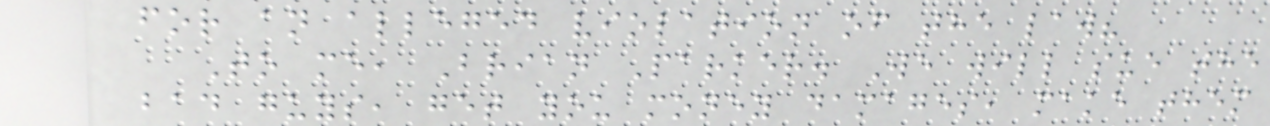for an alleged violation of the law?
To me, Brian Parker. We will sue the
bad guys, get you money damages, make them
